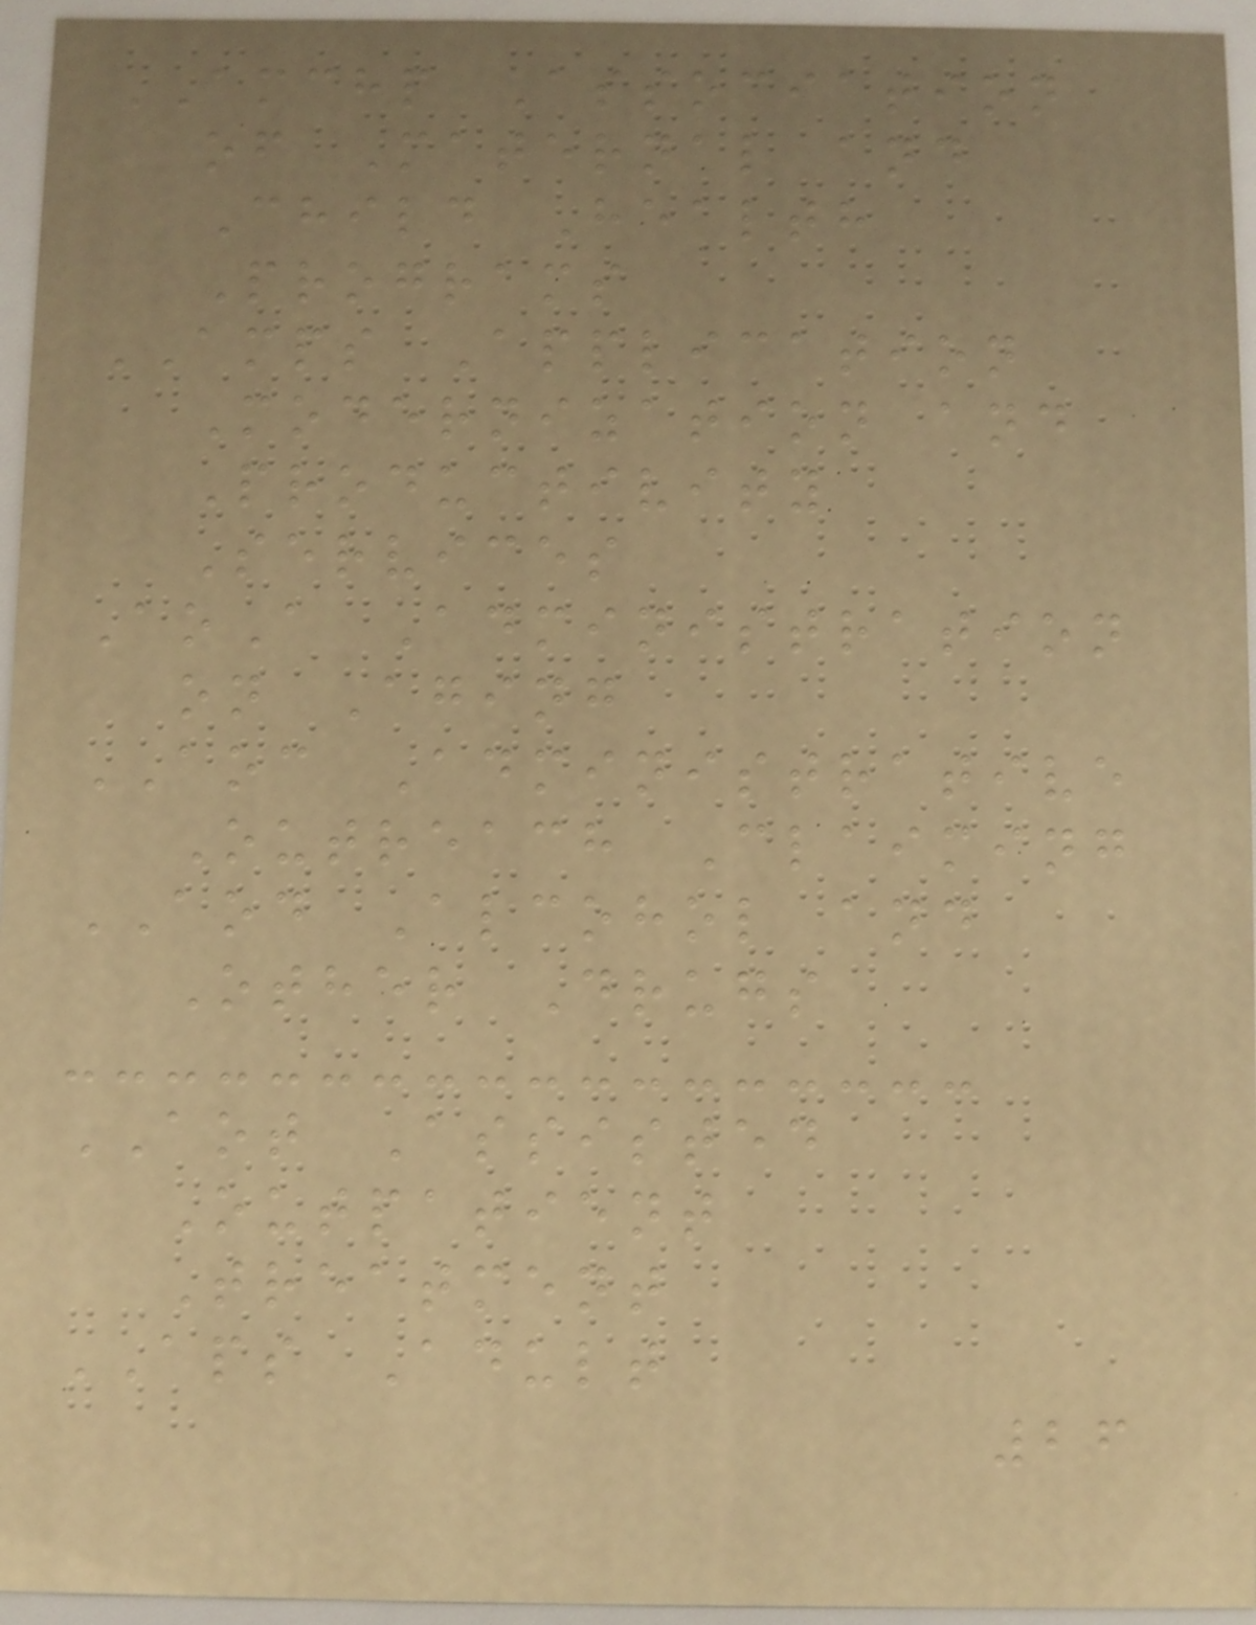AMCHP Association
of Maternal and
Child Health
Programs
AMPS Application
Modernization and
Productivity
Services
AoA Administration
on Aging
AOC Administrative
Outreach Claiming
AOD Alcohol and
Other Drugs
AOT Assisted
Outpatient
Treatment
APS Adult
26
